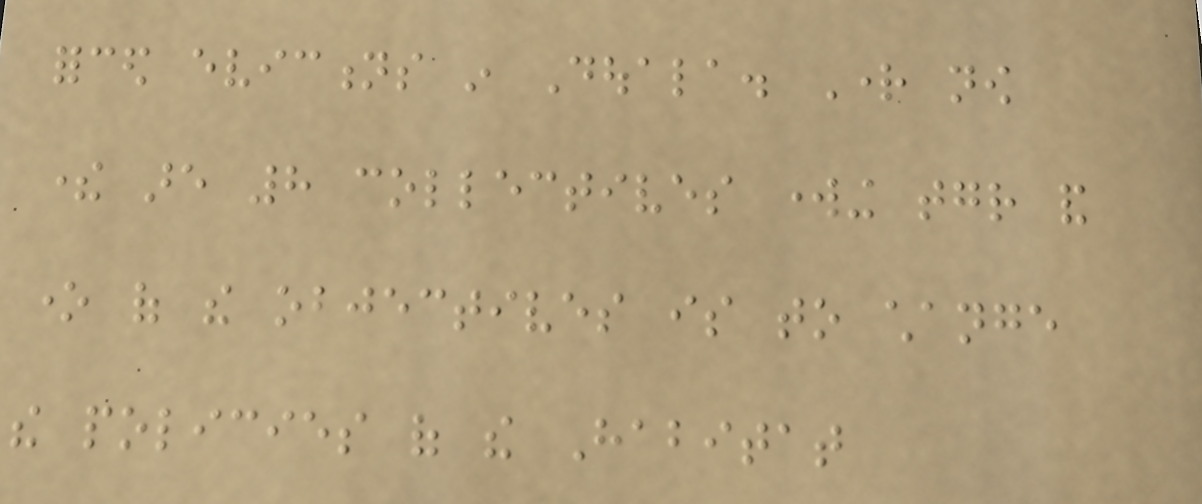forced evictions in Douala. Right now
there are 8 collectives working together and
one of the objectives is to change
the policies of the Habitat
